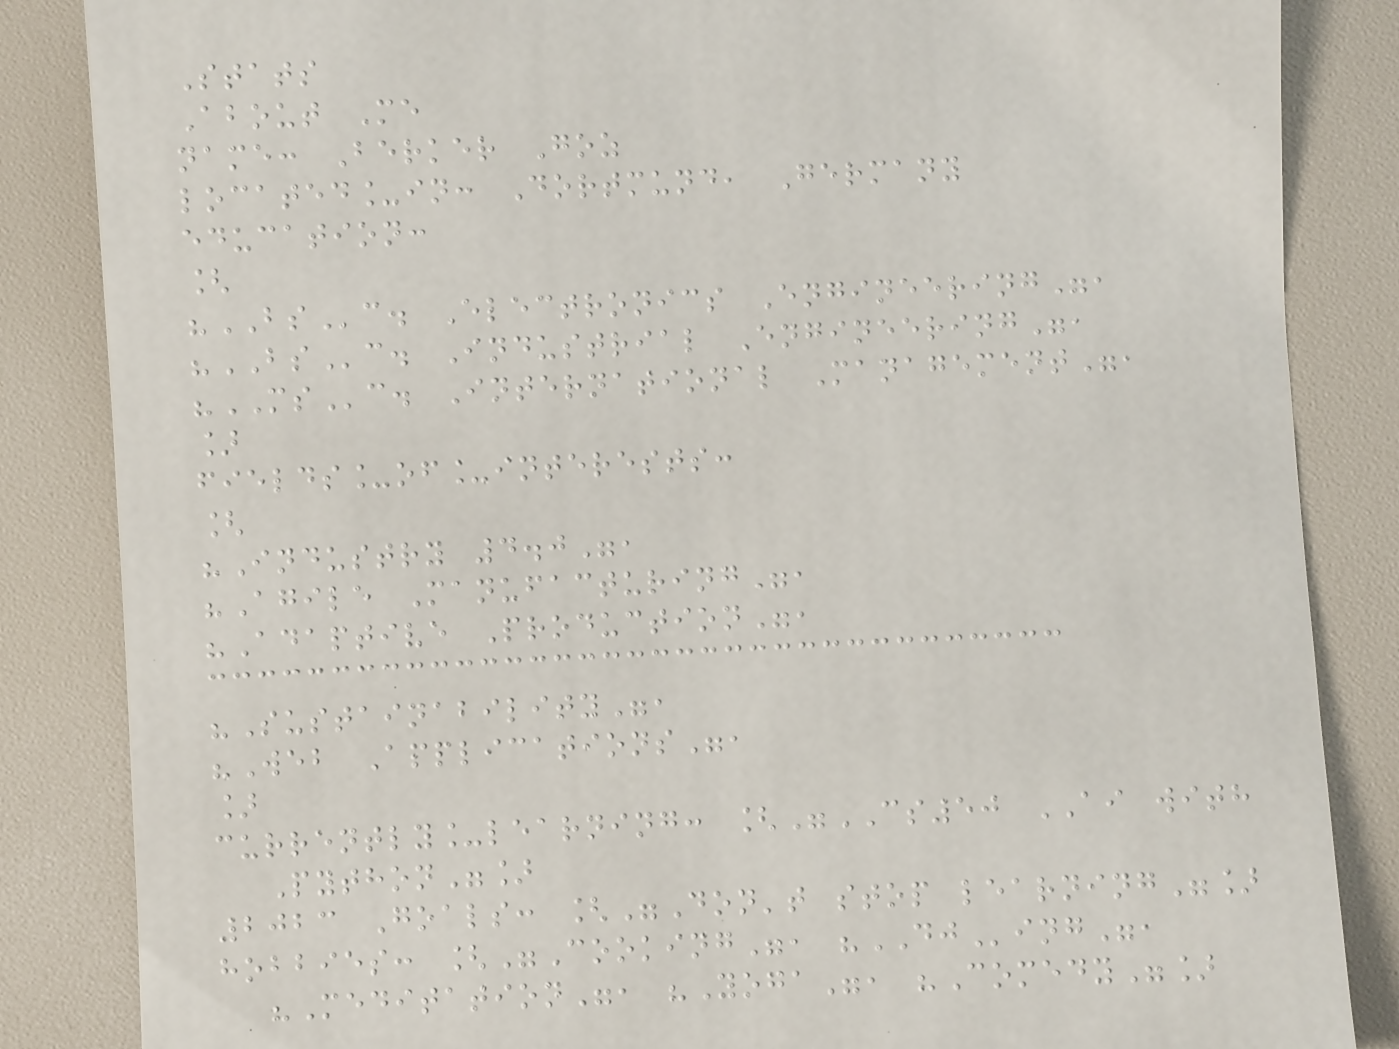Stats
About Me
name: Berker Goz
located_in: Dortmund, Germany
education:
[
"BSc. Electronics Engineering",
"BSc. Industrial Engineering",
"MSc. International Management",
]
fields_of_interests:
[
"Industry 4.0",
"Agile Manufacturing",
"Adaptive Production",
"Sustainability",
"Web Applications",
]
currently_learning: ["CS50 AI with
Python"]
2023 Goals: ["Don't stop learning"]
hobbies: ["Cooking", "DJing",
"Meditation", "Yoga", "Comedy"]
